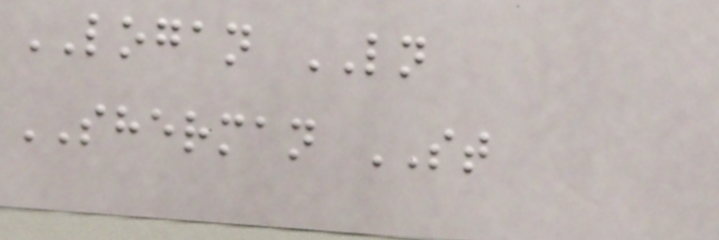LOGAN LN
SHERMAN ST
